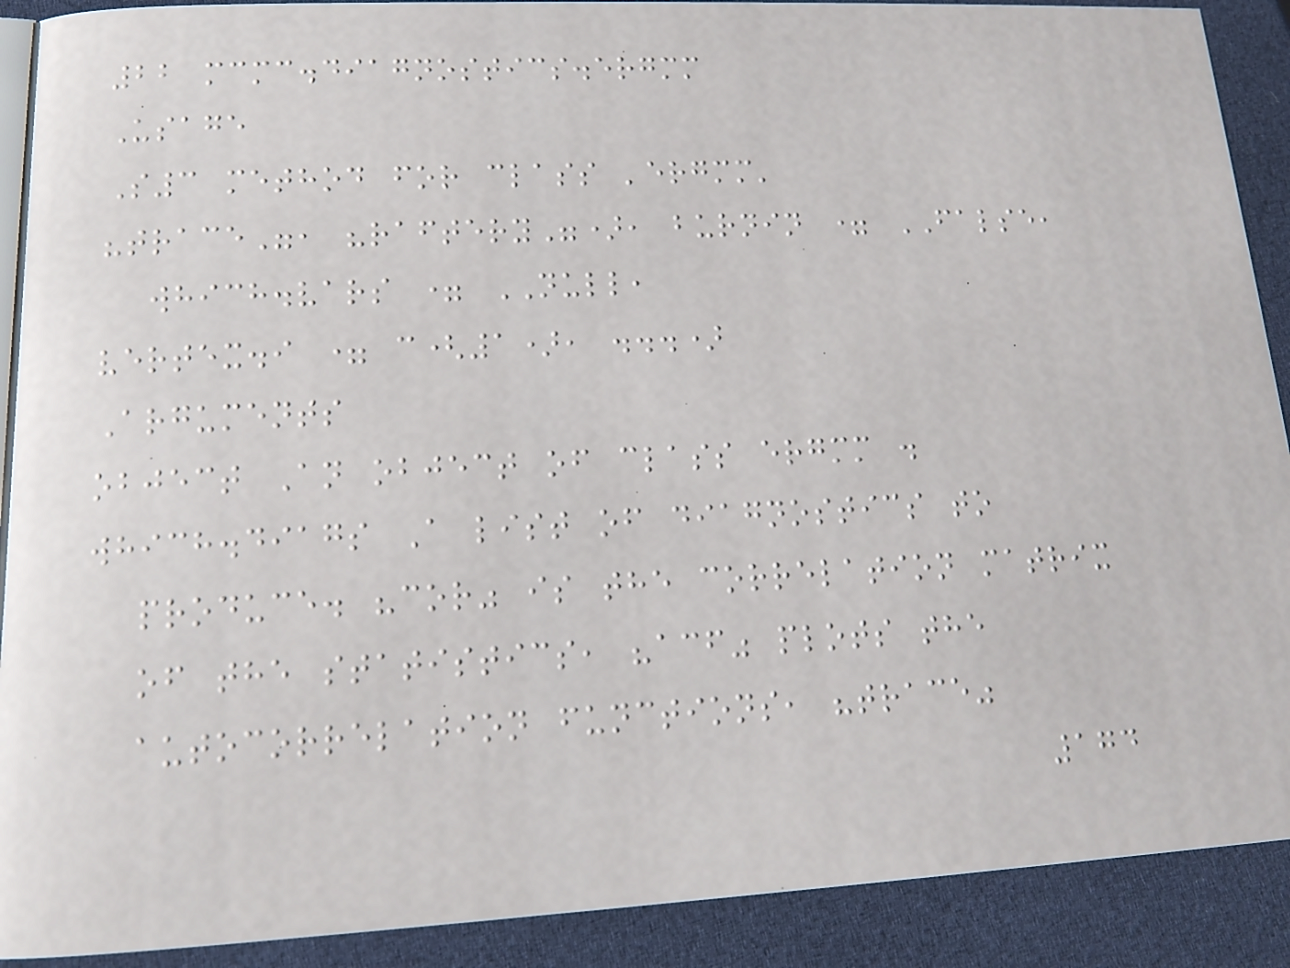22 mcmc.diagnostics.ergmm
Usage
S3 method for class 'ergmm'
"trace", "raftery"), burnin = FALSE,
which.vars = NULL,
vertex.i = c(1), ...)
Arguments
object An object of class ergmm .
which.diags A list of diagnostics to
produce. "cor" is the correlation matrix
of the statistics, "acf" plots the
autocorrelation functions, "trace"
174
